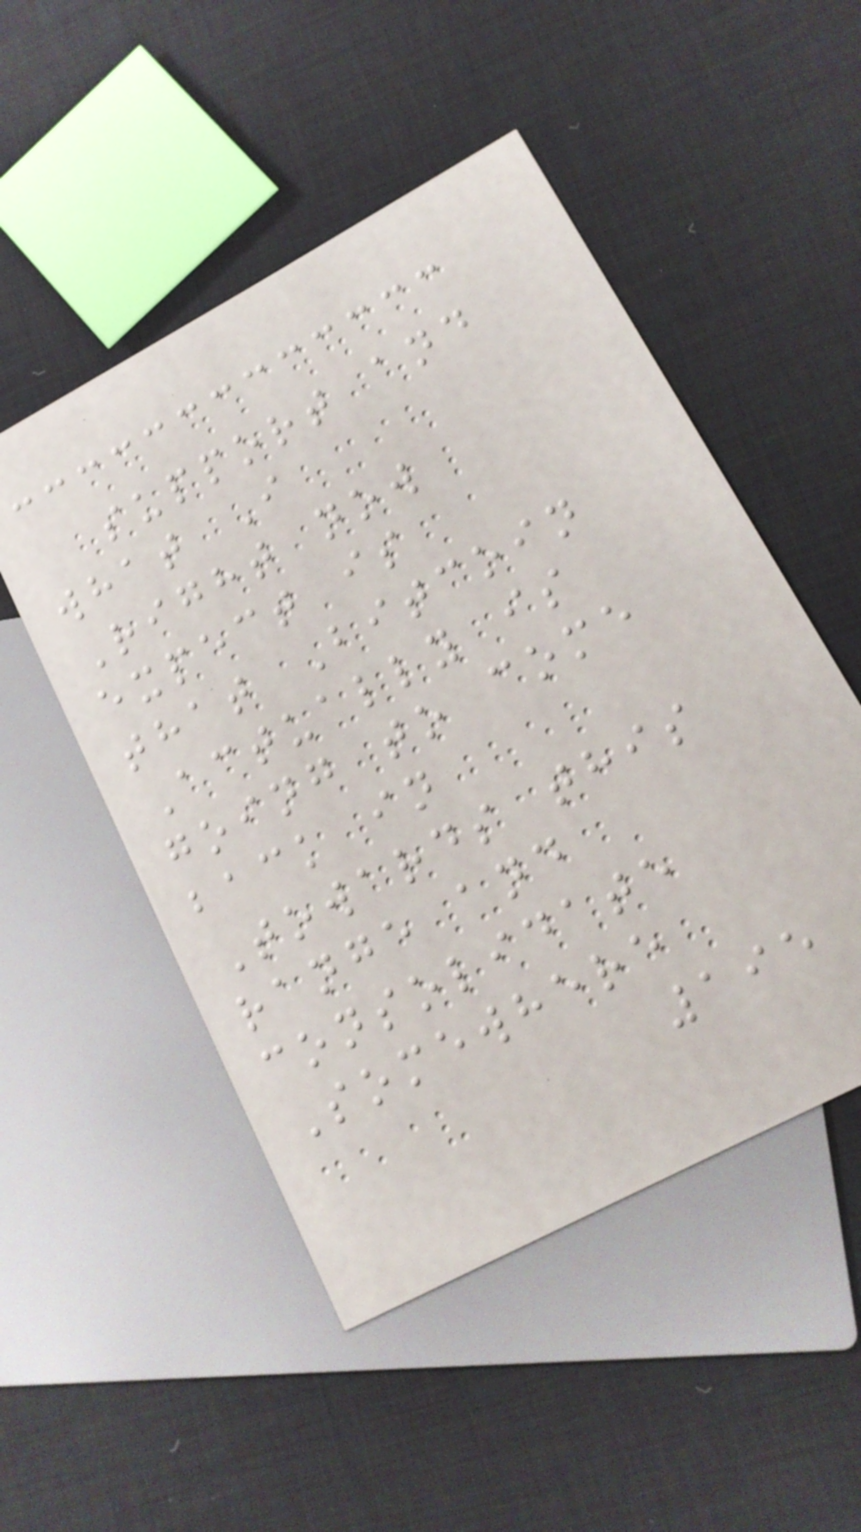support and
what I
Right now
expect is
that Bitcoin
Actually is
going to come
back in
Towards this
range and
consolidate
Somewhere
195
